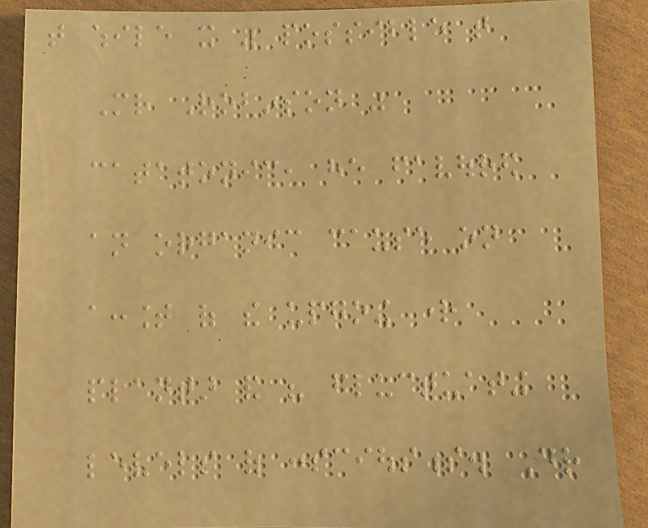that while it was possible that
Mr Robinson was
catatonic, he favoured
an organic cause on
account of the upgoing right
plantar and his fluctuating
levels of consciousness. Dr
